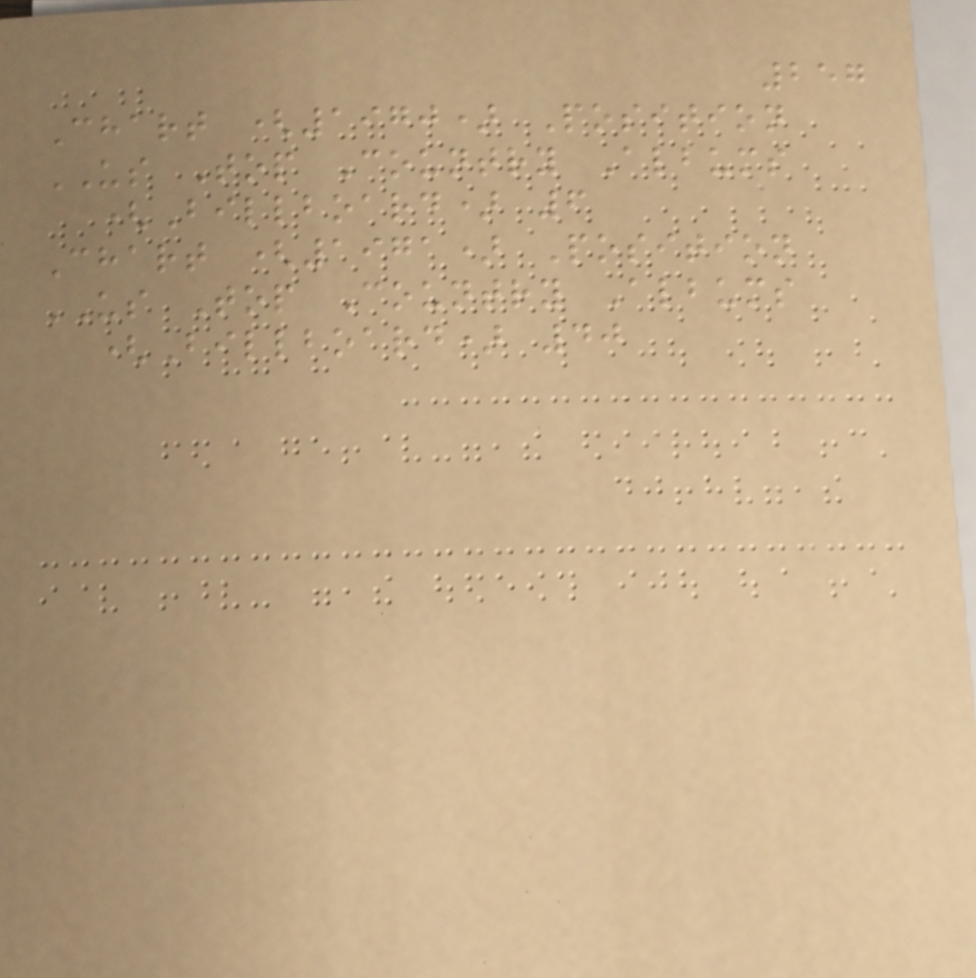257
Chart (1970) Position
US Top Country Albums
(Billboard) 6
Chart (1971) Position
US Top Country Albums
(Billboard) 40
